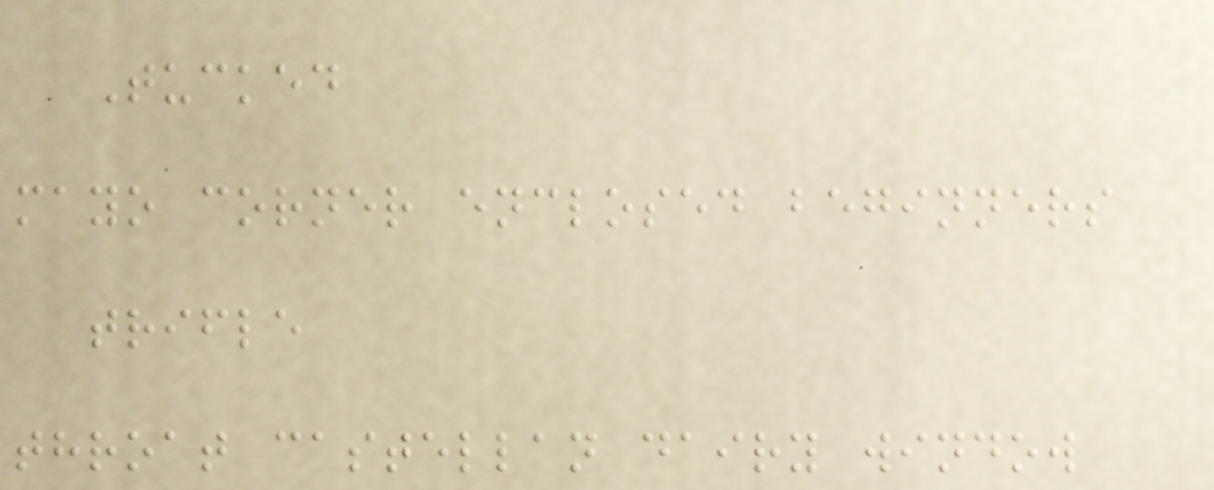Tucked
mayo corner enclosed beginners
trifle
throat castellan dairy window
